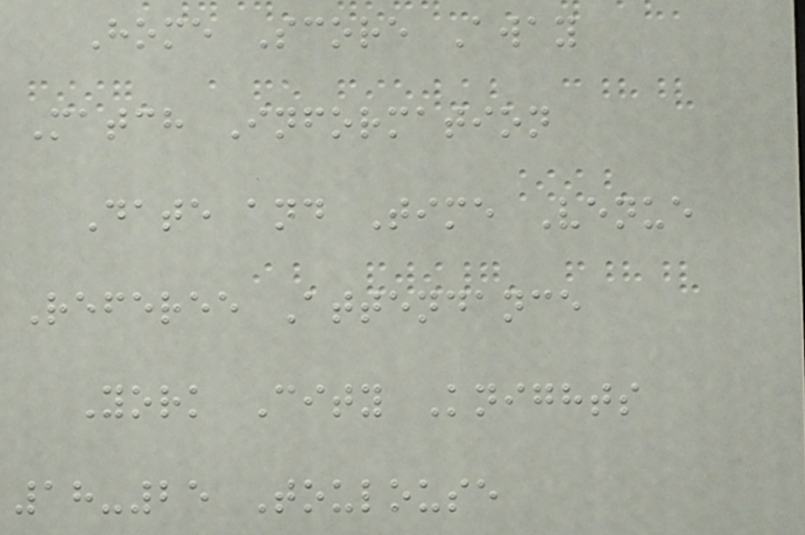Home Score Away
Match Information
Date and Time Venue
Referee Attendance
York City Knights
18-25 Toulouse
